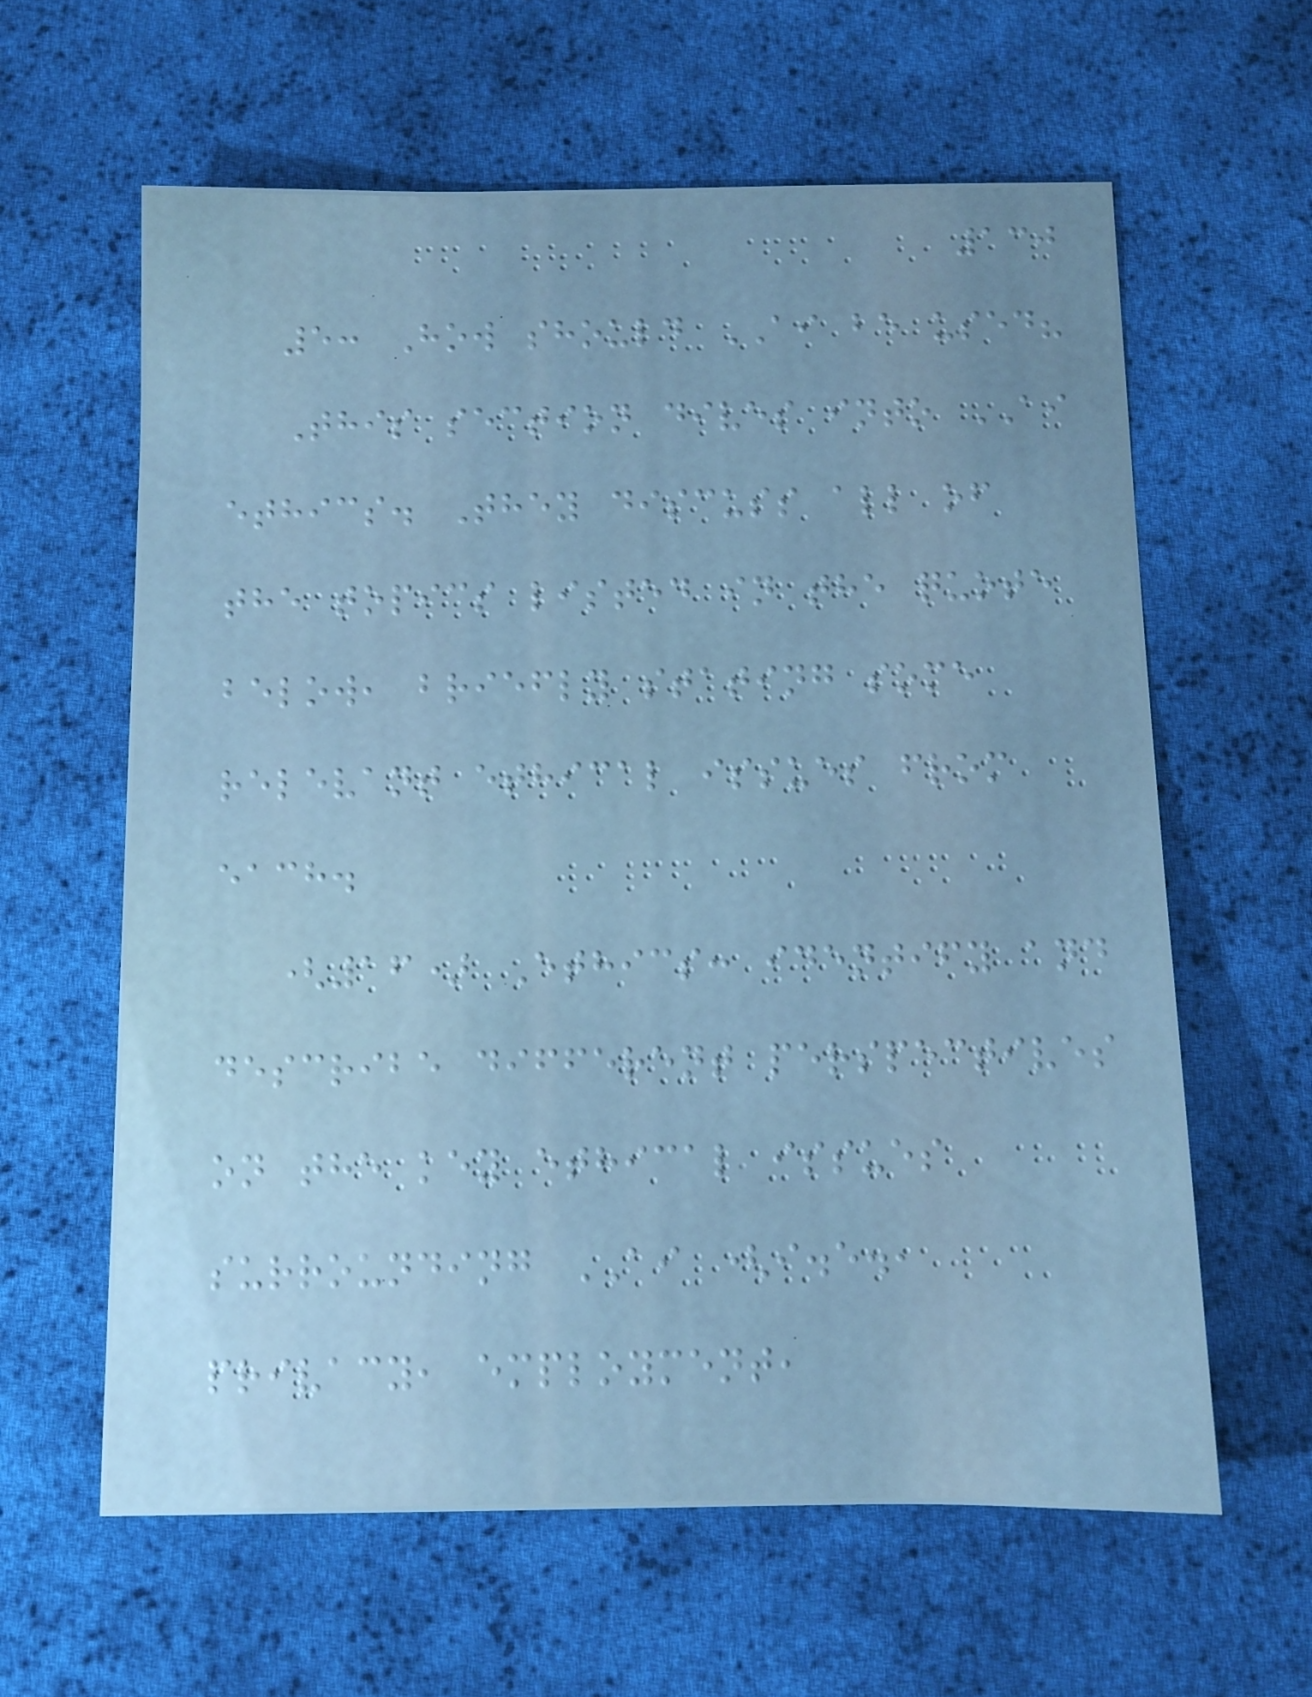130
5: How should AI be used?
This section dives into AI
ethics. They discuss all of
the topics listed in the quote
below, briefly stating some
relevant ethical issues from
each.
(16) Ethics: identify and
describe different perspectives
on the key ethical issues
surrounding AI (i.e.,
privacy, employment,
